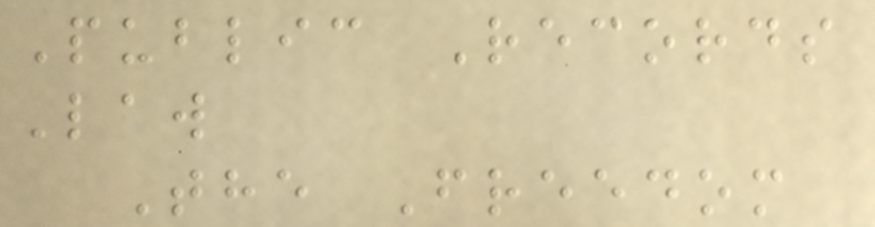Public Records
Law
The Freedom
